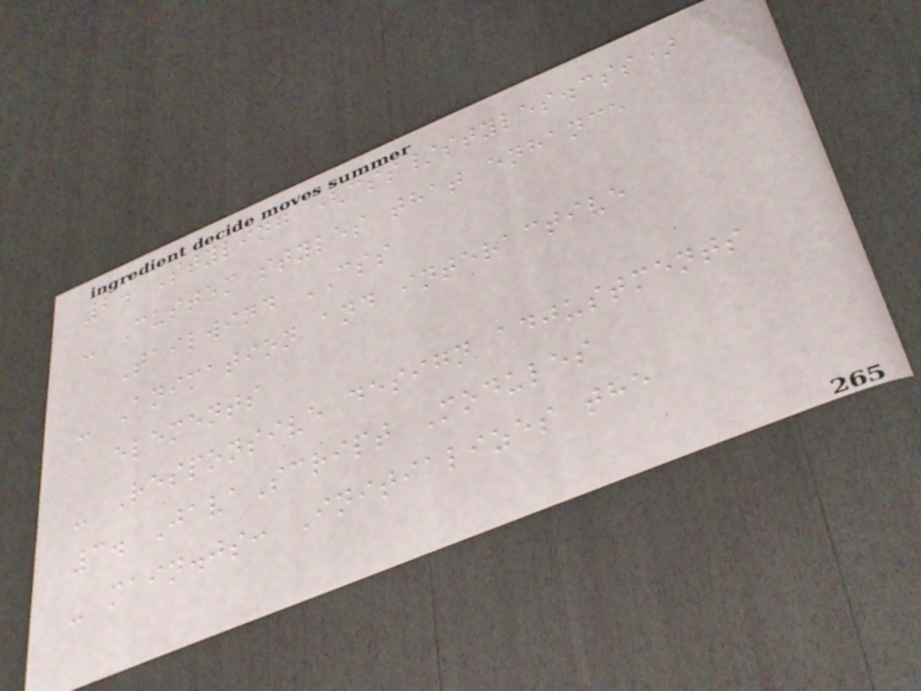2. Styling (css/styles.css)
- Custom styles that enhance
Tailwind CSS
- Animation and interactive
elements
- Responsive design adjustments
3. JavaScript Modules
- main.js: Initializes the
